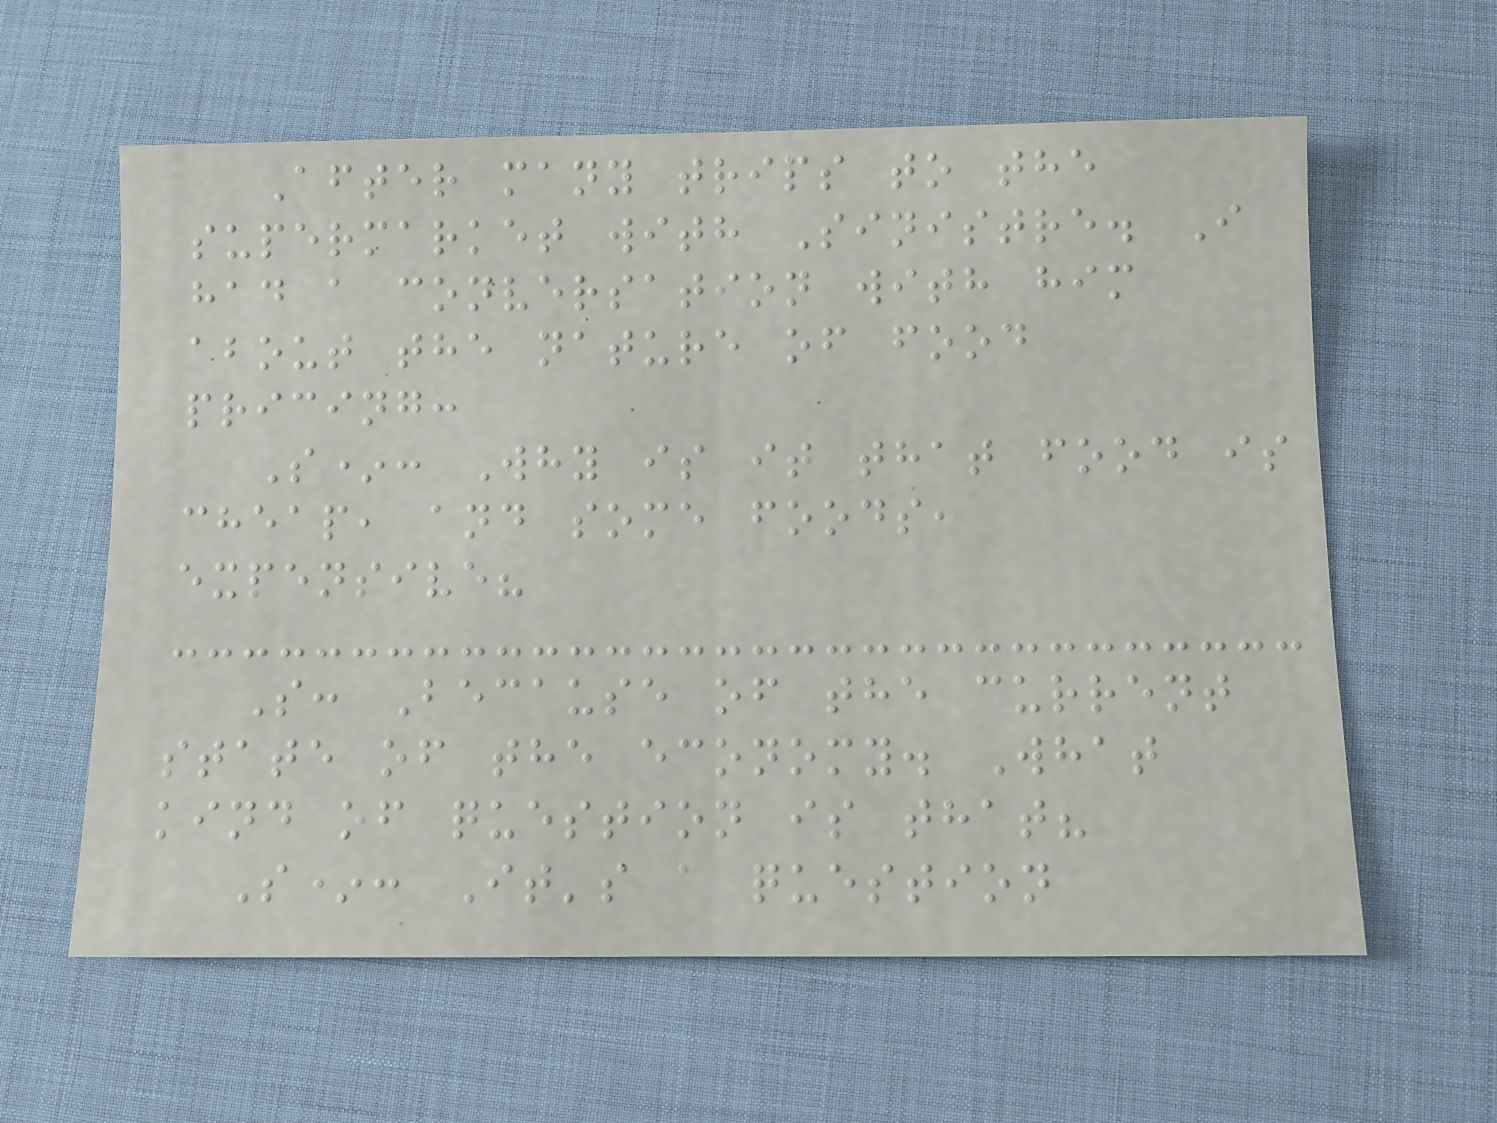After many trips to the
supermarket with Sinistre. I
had a conversation with him
about the nature of food
pricing:
S*: Why is it that food is
cheap, and some foods,
expensive?
S: Because of the current
state of the economy. What
kind of question is that?
S*: It's a question
